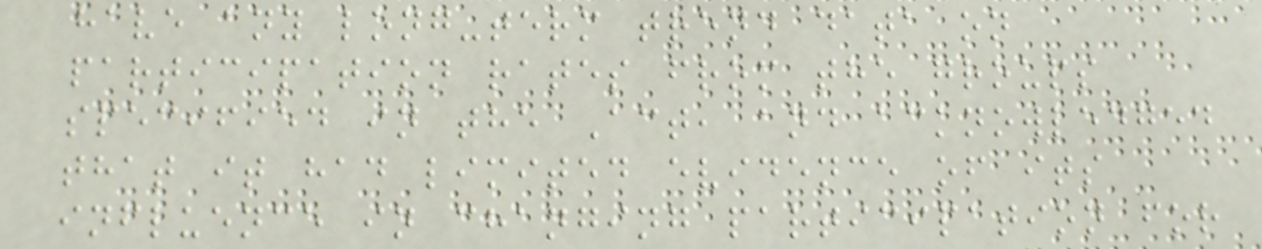have any long-term trend data on
participation rates from the groups
specified in the Act, and acknowledged
that it had limited evidence of its
influence in changing participation for
